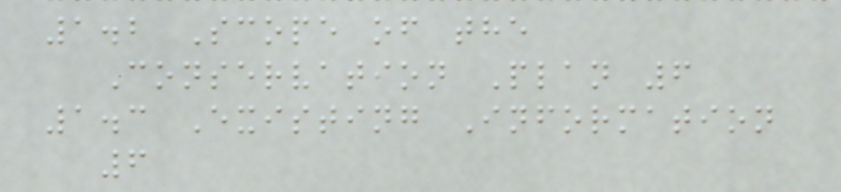1.2 Scope of the
Conservation Plan 6
1.3 Existing Information
6
